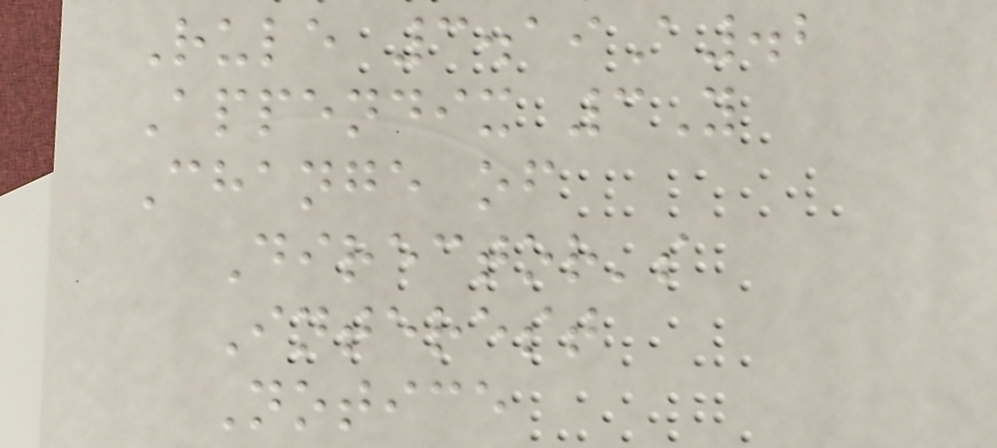Rule 3.19A.2
Appendix 3Y
Change of
Director's
Interest
Notice
